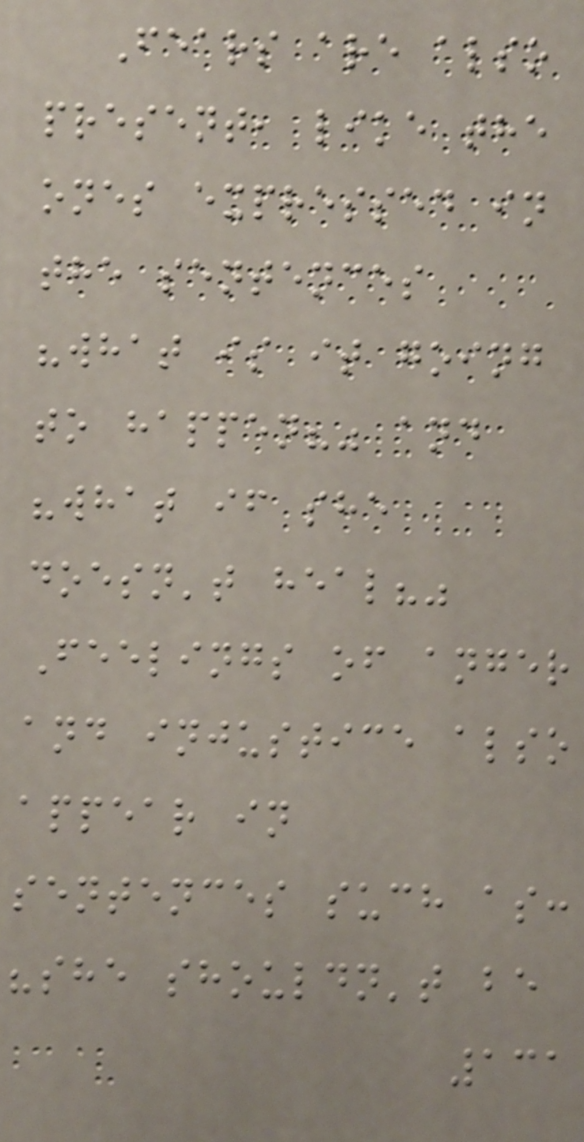Fears are also
present, like the
ones expressed in
the sentences
"what is it going
to happen?" and
"what if she
doesn't heal?"
Feelings of anger
and injustice also
appear in
sentences such as:
"she shouldn't be
131
